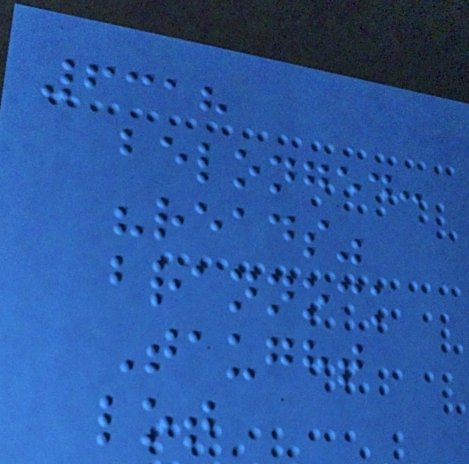6318
belonged:
"reads"
brannock
Taught
lot
